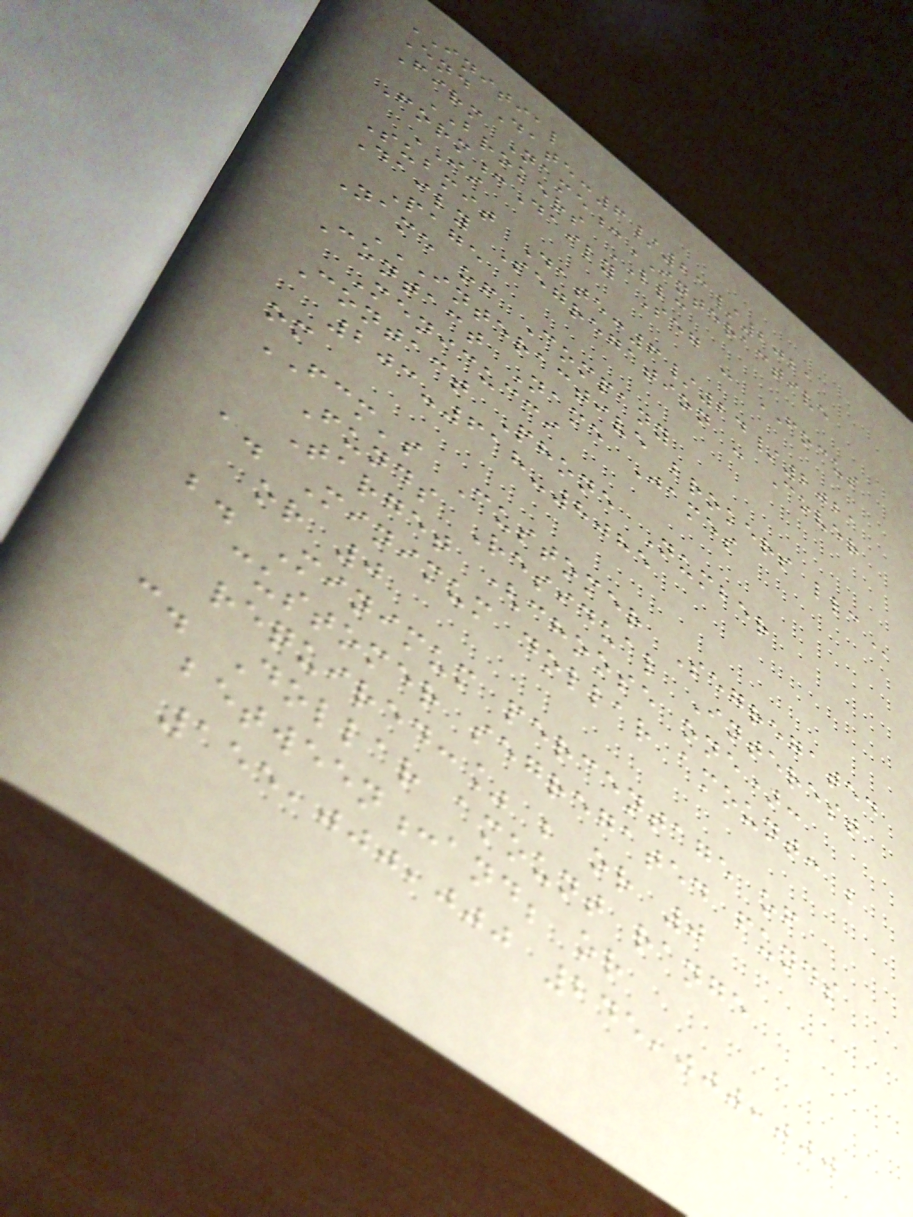INITIAL
End Date:6/23/2021
Firm Name:INTERACTIVE
BROKERS LLC
Form:Daily Seg - FOCUS
II
Submit Date:6/24/2021
Daily Segregation - Cover
Page
Name of Company
INTERACTIVE BROKERS LLC
Contact Name James
Menicucci
Contact Phone Number
203-618-8085
om
FCM's Customer Segregated
Funds Residual Interest
Target (choose one):
a. Minimum dollar amount: ;
or 0
b. Minimum percentage of
customer segregated funds
required:% ; or 0
c. Dollar amount range
between:and; or
155,000,000 245,000,000
